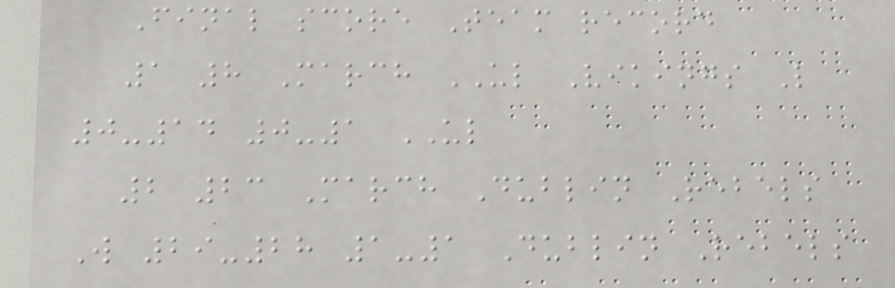Final score Team record
1 8 March UL Vikings L
0-14 0-1 UL
2 23 March Dublin Rebels
W 29-28 1-1 Dublin Rebels
